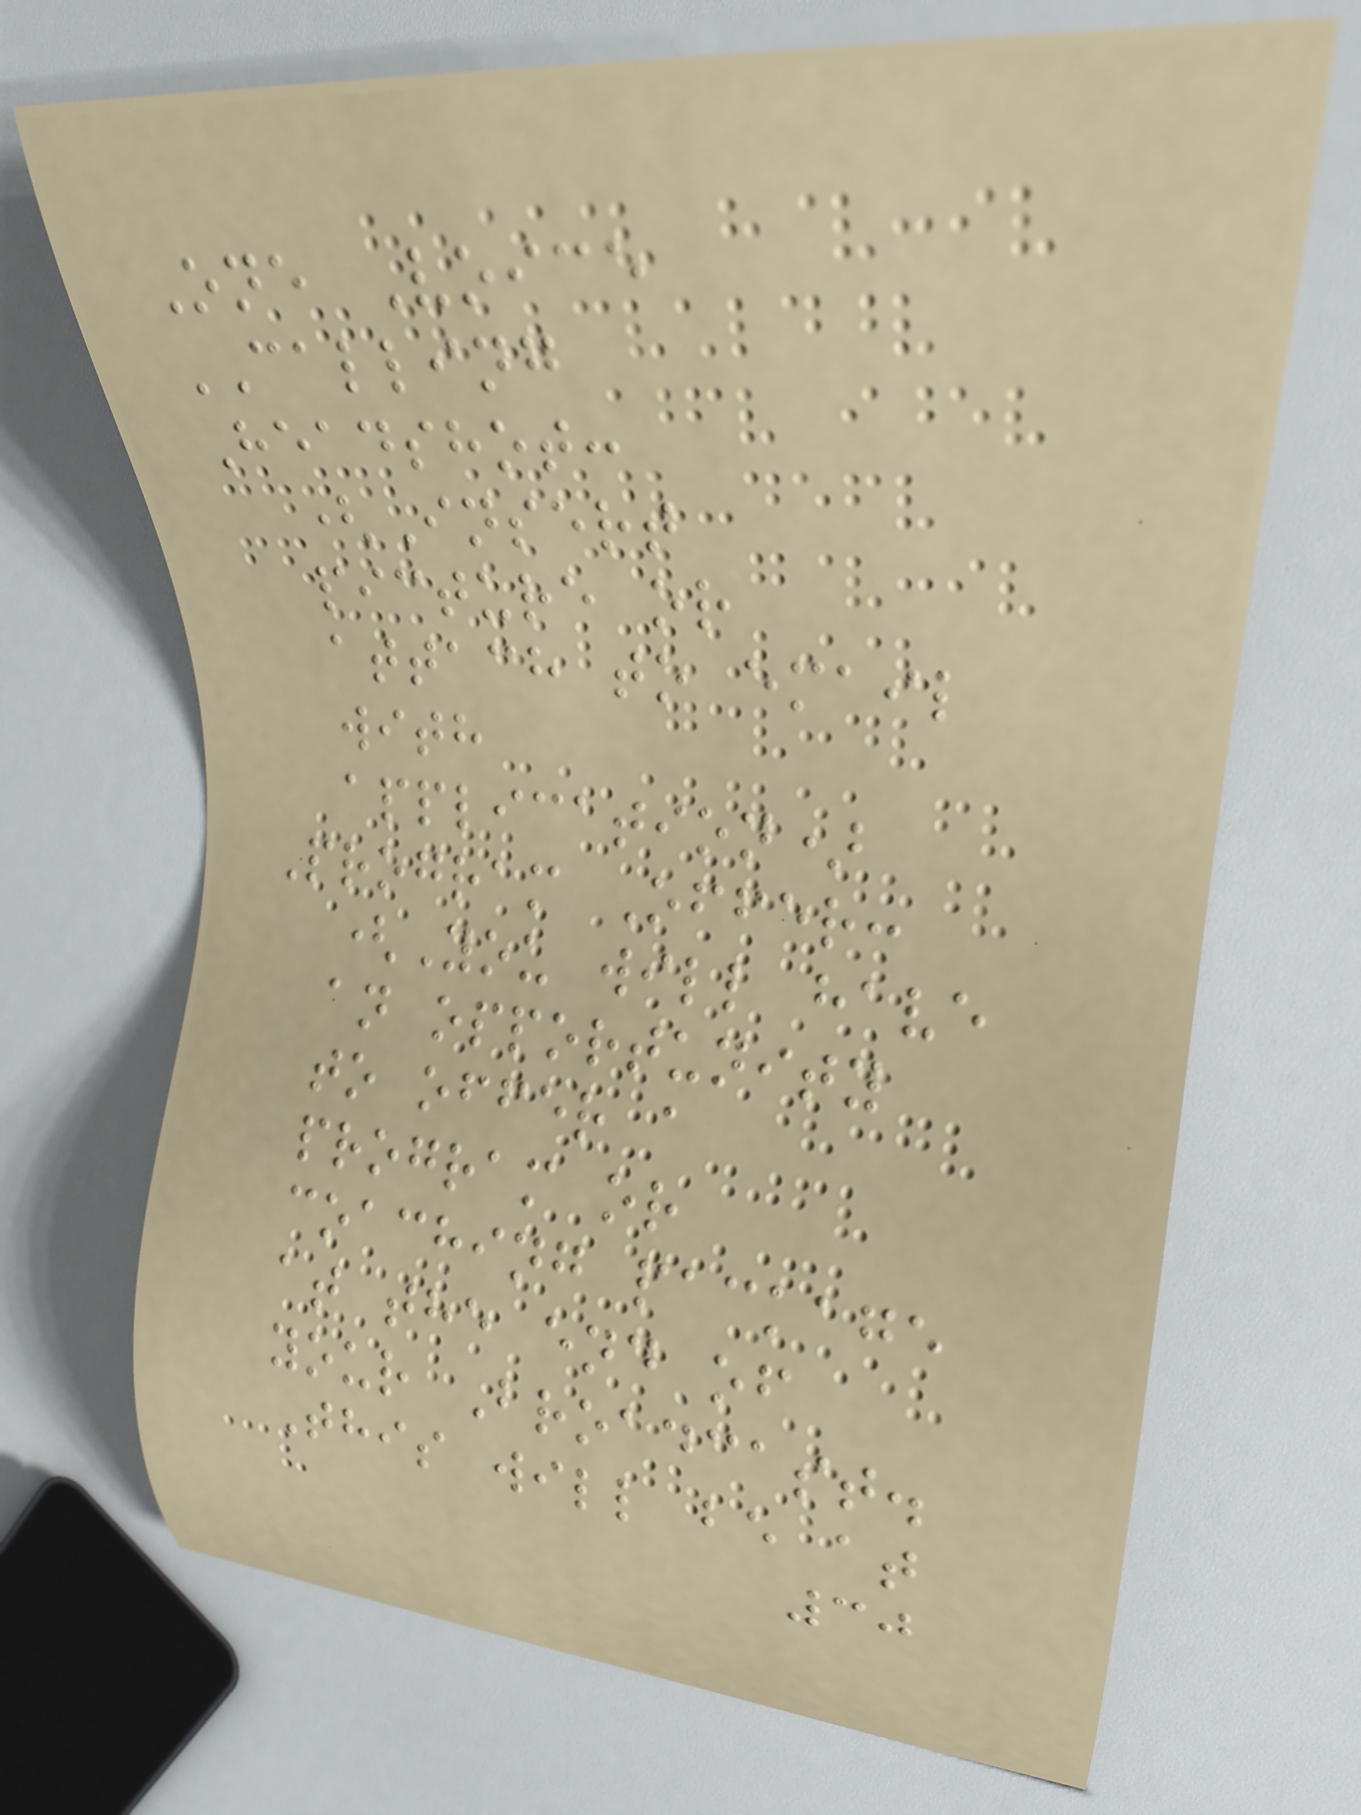One Voice
CALLING
Headshot:
(Insert
picture or
attach to email
with
application)
Program Offer:
(You will have
an opportunity
to offer a
program or
coaching package
at the end of
your Broadcast.
This will be at
30
